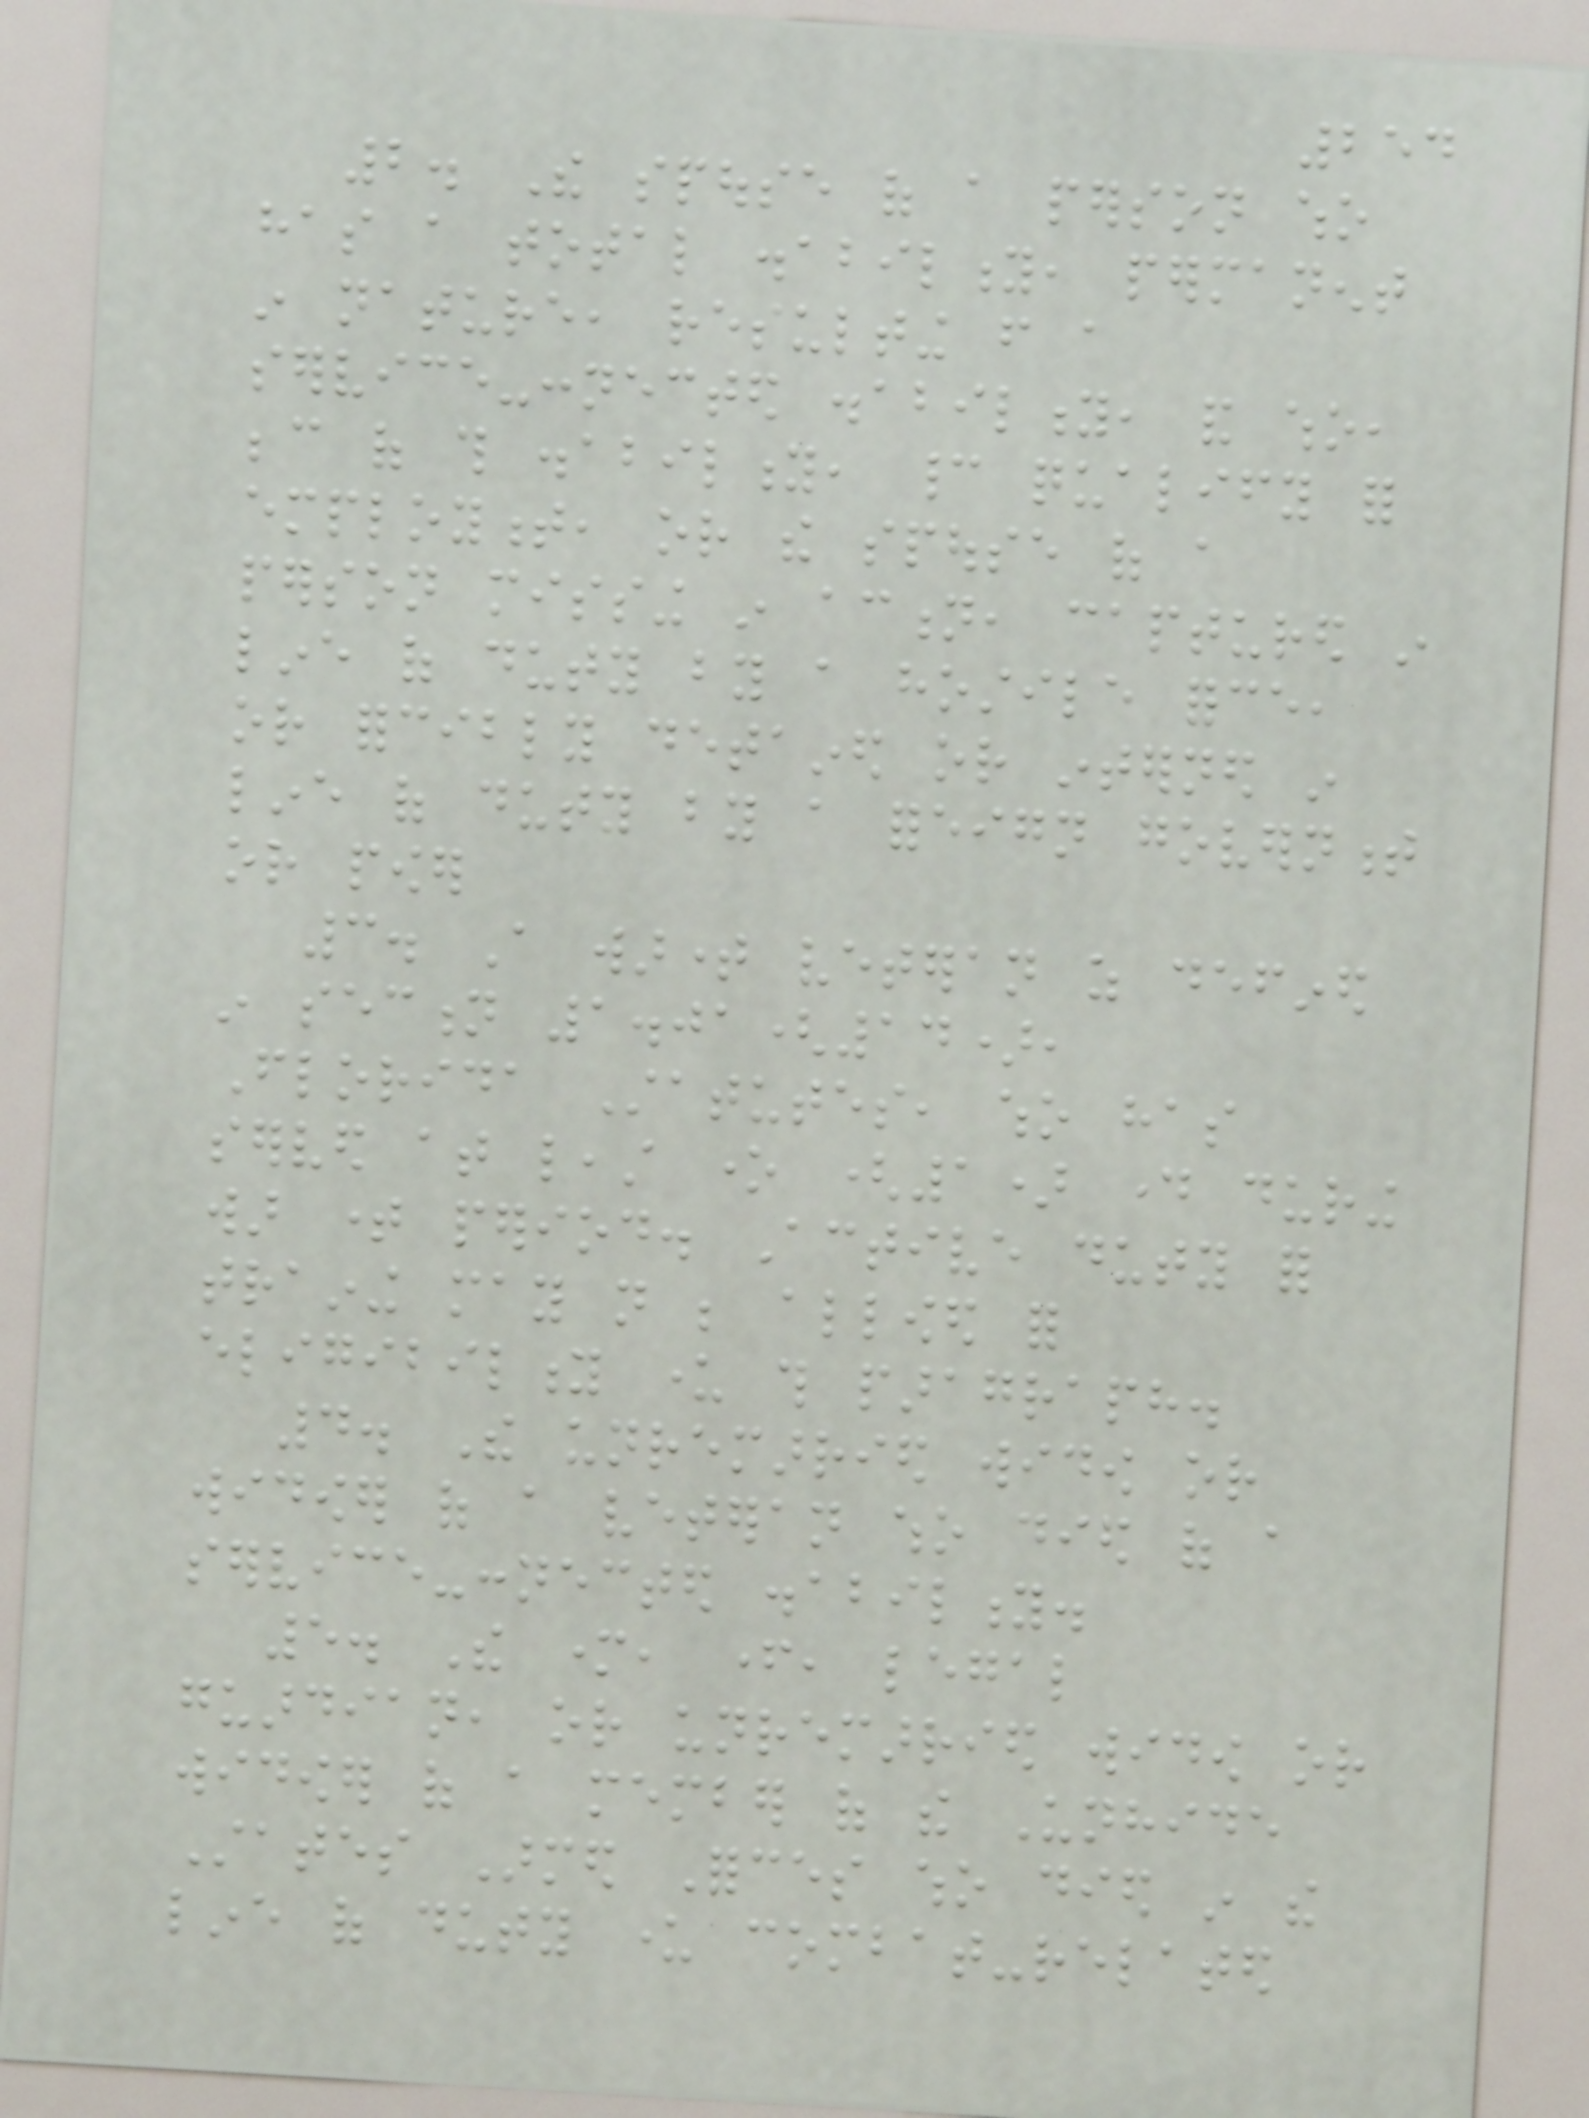254
2. The spouse of a person who
has a total disability, permanent
in nature, resulting from a
service-connected disability, and who,
because of this disability, cannot qualify for
employment, or the spouse of a
person missing in action, captured in
line of duty by a hostile force,
or forcibly detained or interned in
line of duty by a foreign government
or power
3. A wartime veteran as defined
in section 1.01(14),
Florida Statutes, who has
served at least one (1) day during
war time period. Active duty for
training may not be allowed for
eligibility under this paragraph.
4. The unremarried widow or
widower of a veteran who died of a
service-connected disability.
5. The mother, father, legal
guardian, or unremarried widow or
widower of a member of the Unhide
States Armed Forces who died in the
line of duty under combat-related
